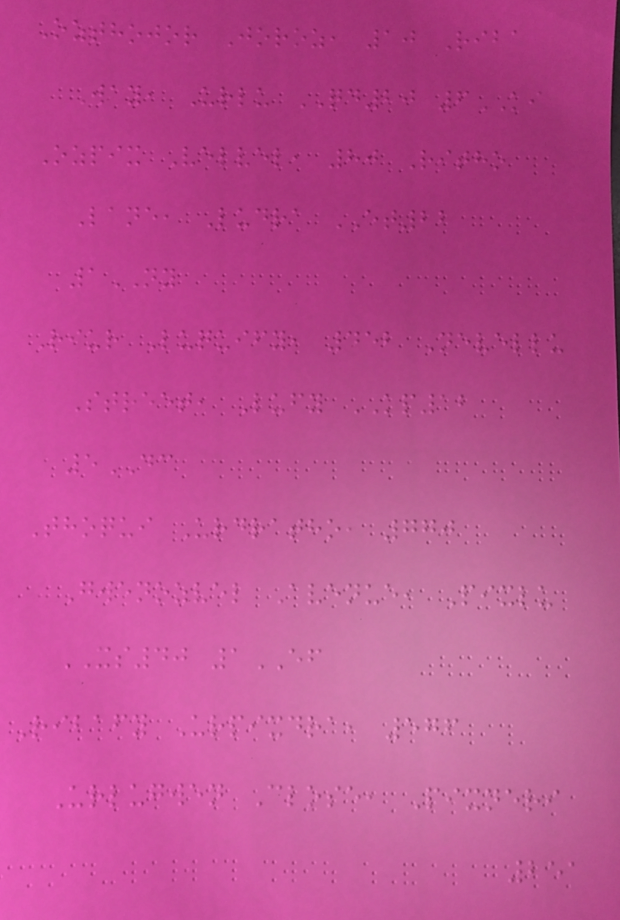Ozthojor Joroz, 10 Riba
Way, Urlu QD20 6KI
Ozpix Velvel, 80 Ritho
Lane, Ludra ET22
1NY
Riur Luquify, 452 Nevellu
Street, Lufy KP12
5DC
Thoqui Urdratho, 770
Gwenozvel Avenue, Pixlu
XS40 1EF
Ribafy Urpixdra, 576
Urlugwen Close, Pixneri
251
